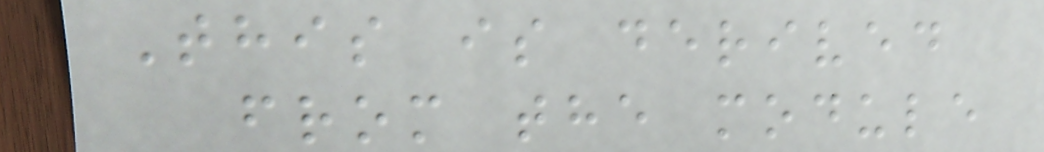This is derived
from the module
